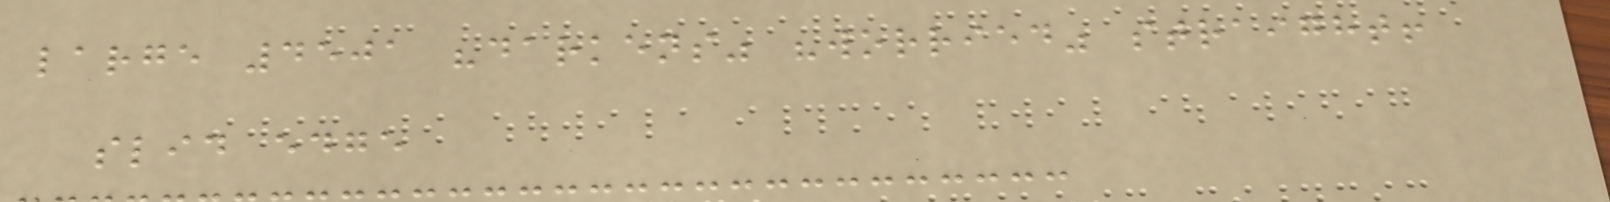large 4501 "darkens" "worried" straight!
slid edge
